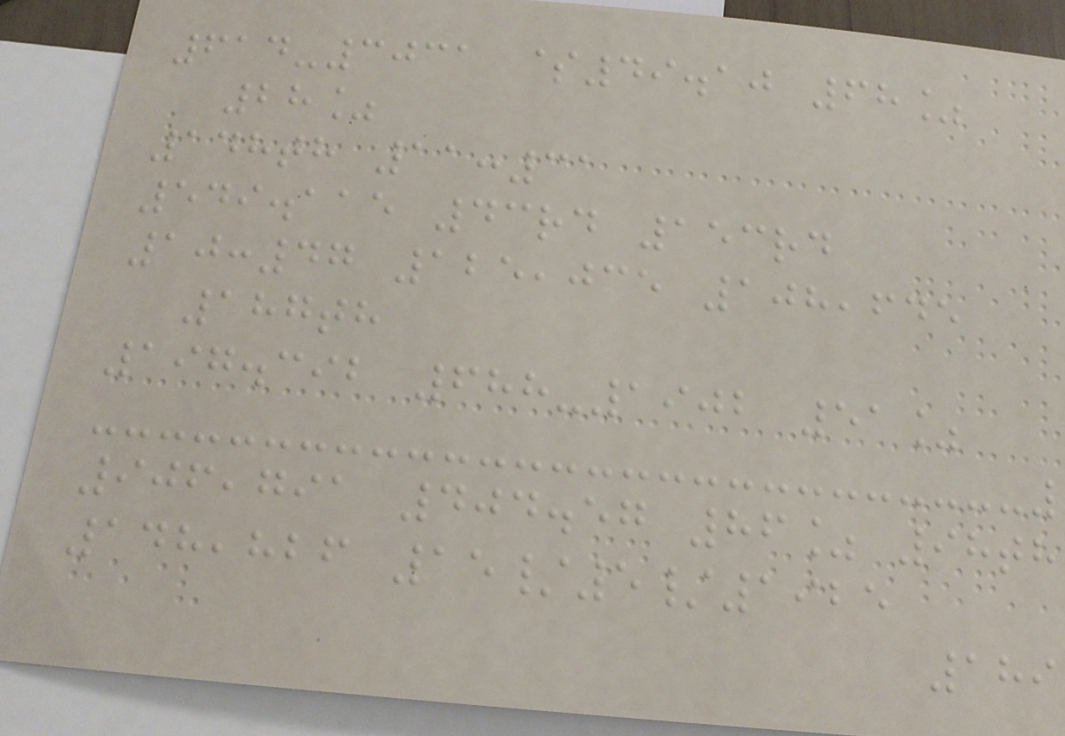614-3031 $49.10 68%
28%
148th 11:31
549.115 43rd 153rd
10:47 125,035 108,645
187th
197.392 688-1902 51%
906,791 404.57 86% 98th
148,826 15/5/1925
189
